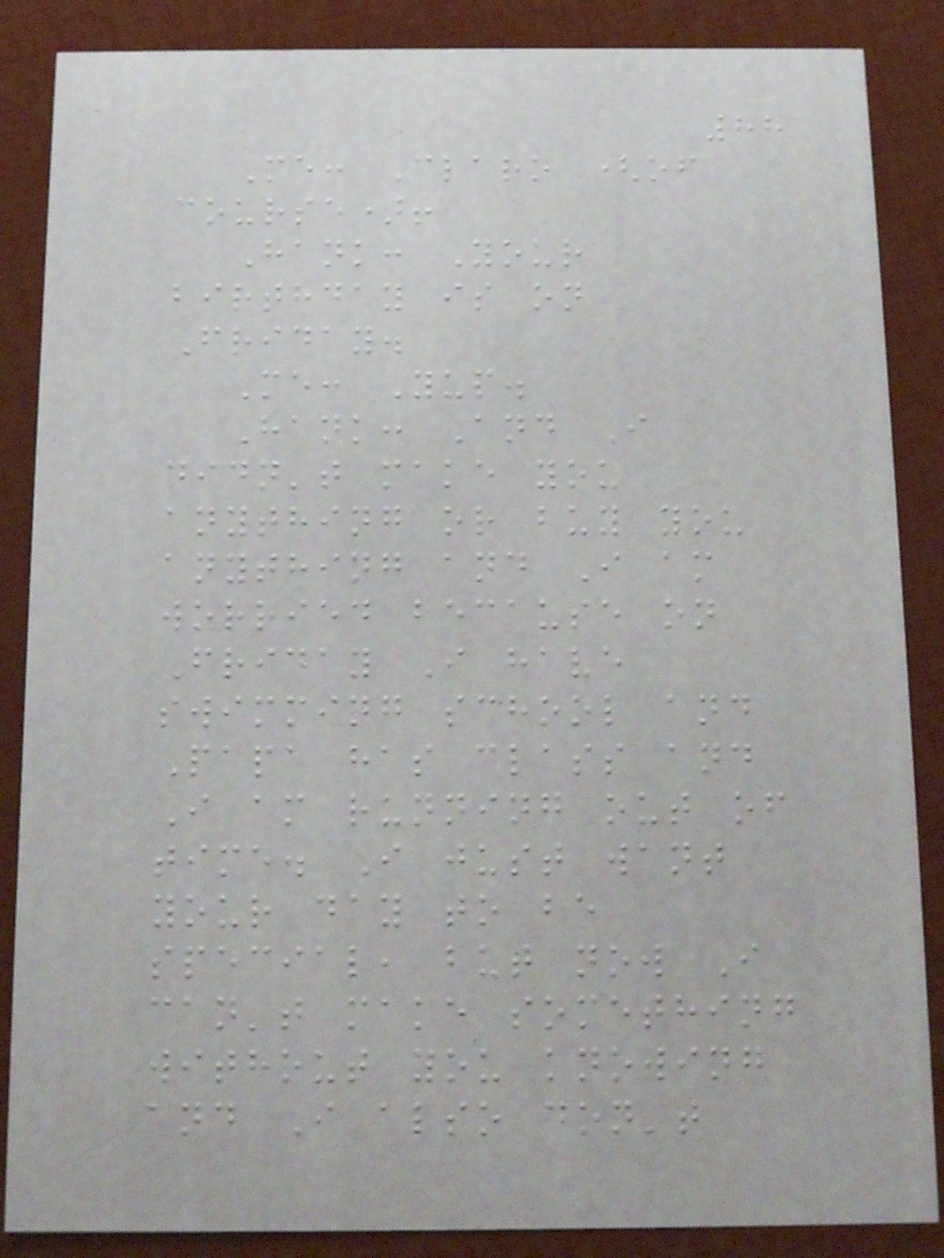88
Me: Claro (of
course)!
Hank: Your
birthday is on
Friday.
Me: Yup.
Hank: And I
didn't make you
anything or buy you
anything and I am
worried because on
Friday I have
swimming school and
Papa has class and
I am running out of
time. I just want
your day to be
special, but now I
can't make something
without you knowing
and I also don't
